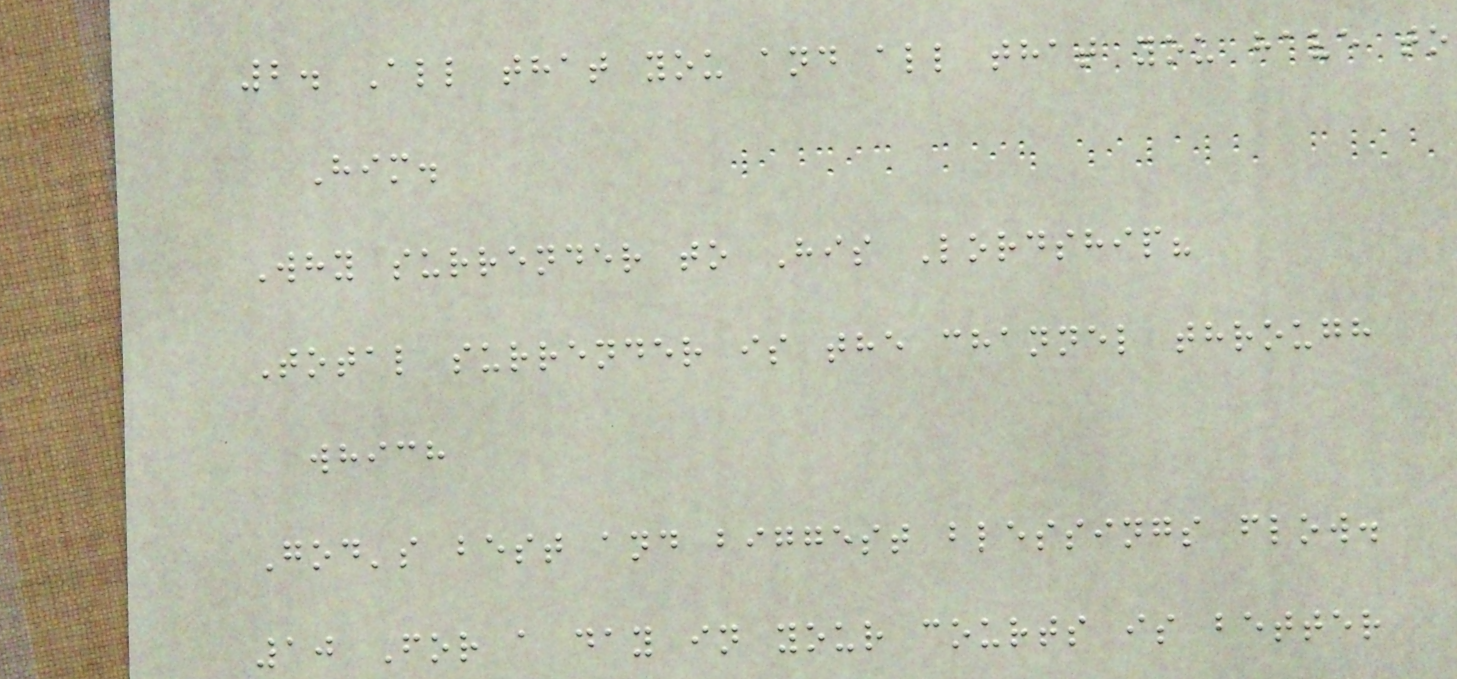2. All that you and all that you have to
Him.
Why surrender to His Lordship?
Total surrender is the channel through
which
God's best and biggest blessings flow.
10 For a day in your courts is better
